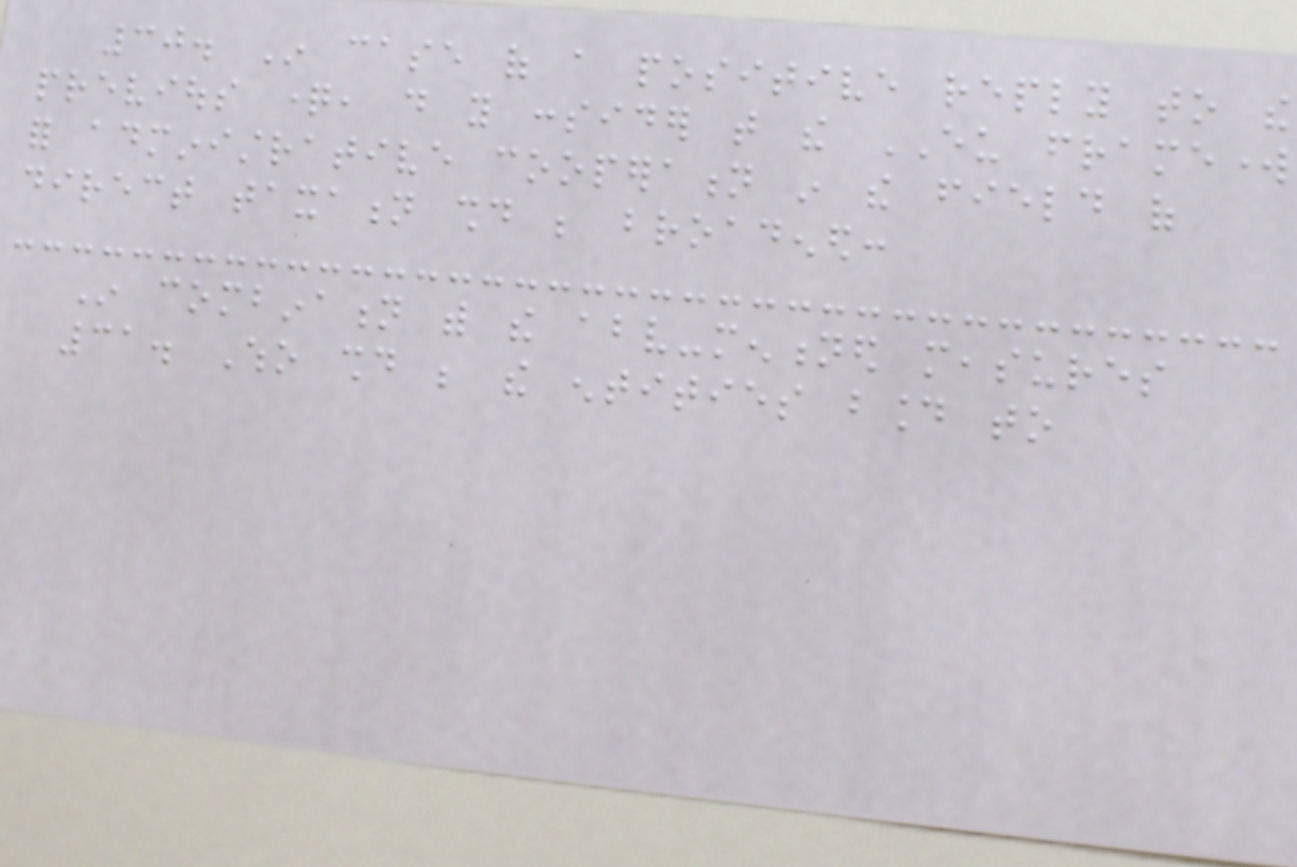30. In case of a positive reply to the
previous question, do you consider that the EU framework
for administrative cooperation in the field of
direct taxation should be broadened:
In combination with the above-mentioned measures
31. Who should be the entities bound to
